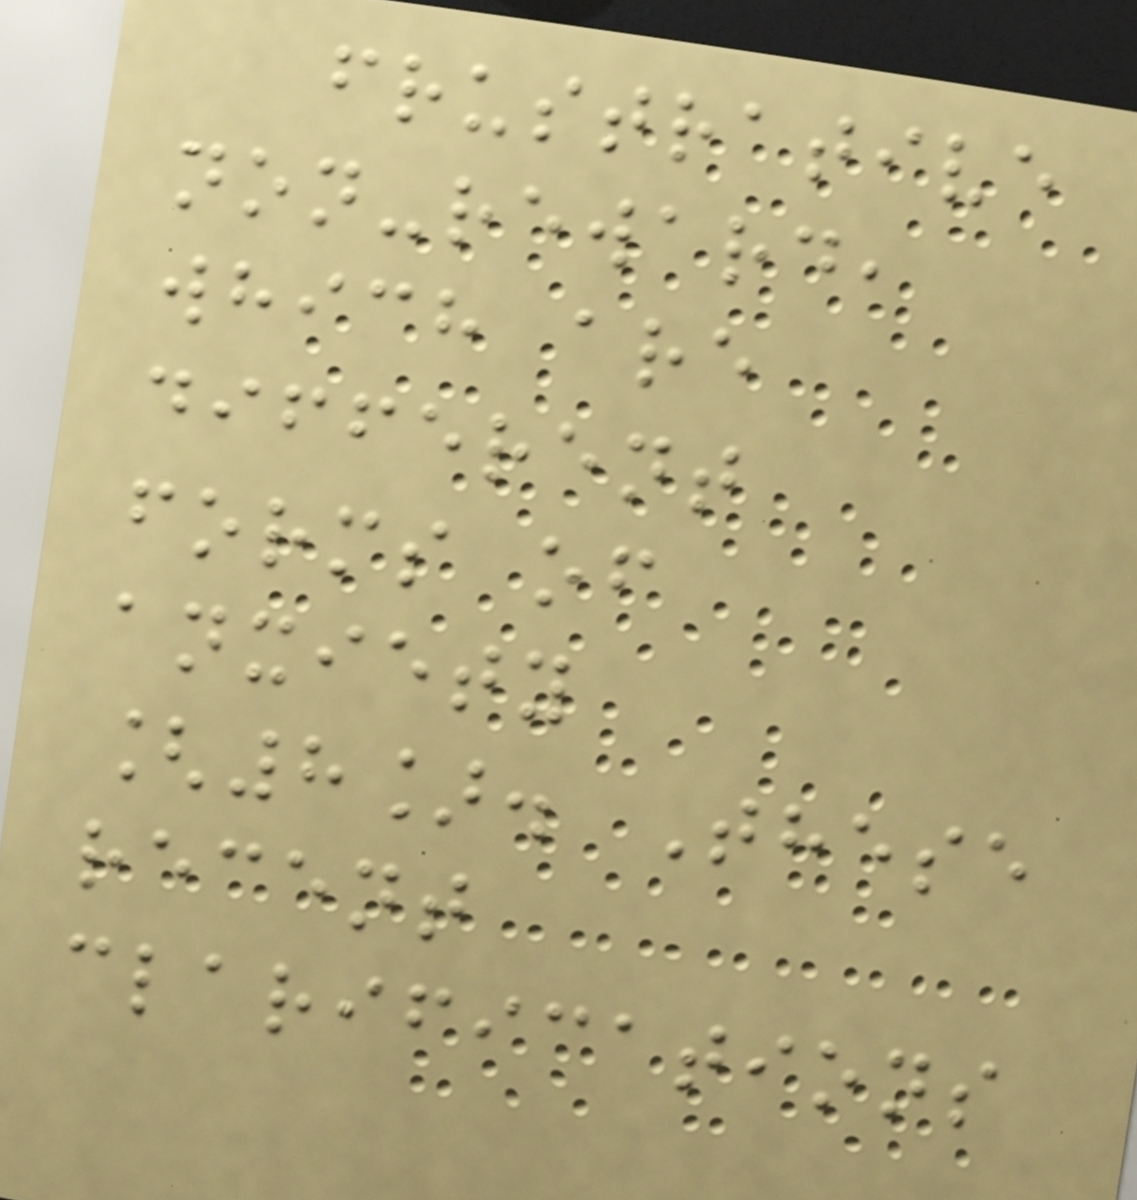frustrative
non-reward,
which are
different
forms of
anxiety
[8]. These
recent
clarifications
